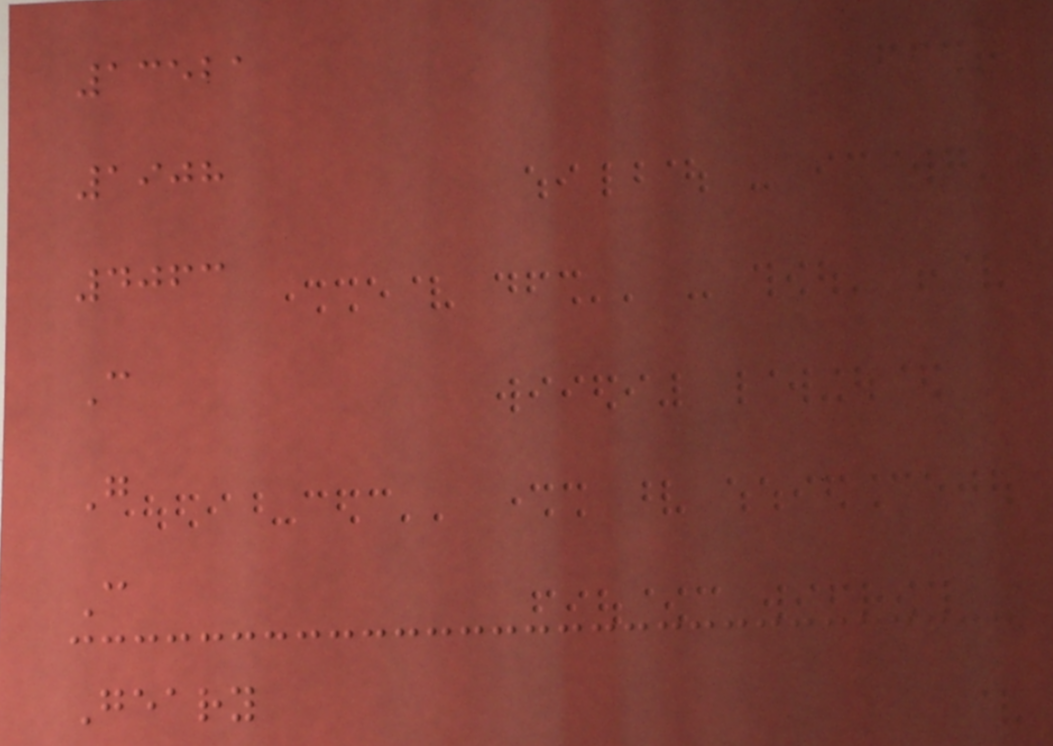13521
1908
4063
C
G
C
Geary
